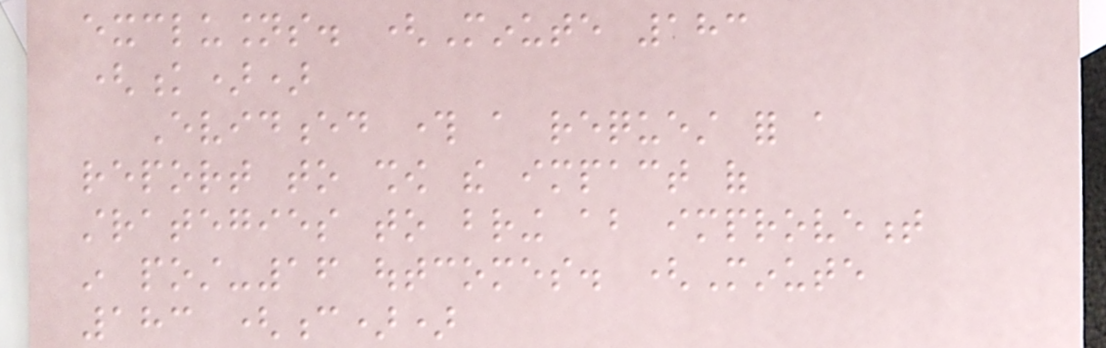exclusions. (Minute 183
(k))
Evidenced through a request for a
report to show the impact of
strategies to bring about improvement
in post-16 outcomes. (Minute
183 (c))
